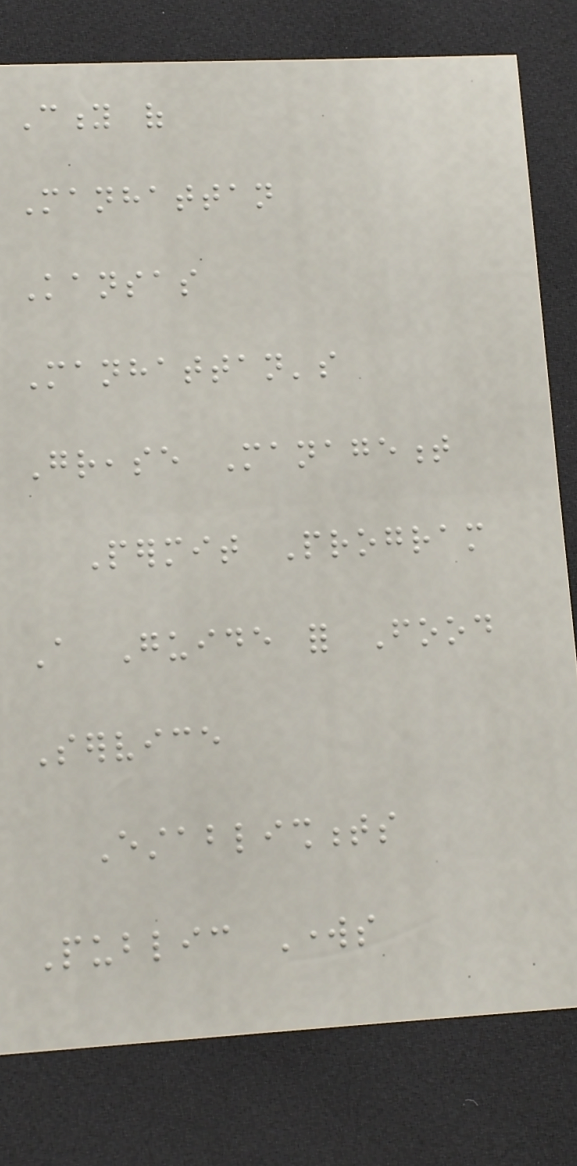City of
Manhattan
Kansas
Manhattan's
Grease Management
Permit Program
A Guide for Food
Service
Establishments
Public Works
